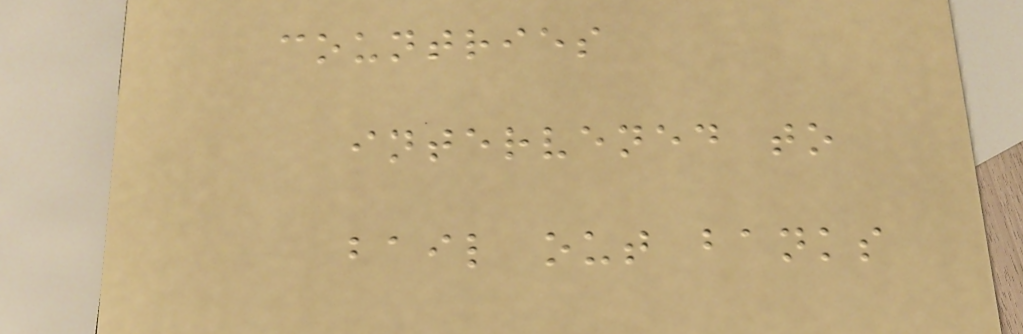countries
intervened to
bail out banks
